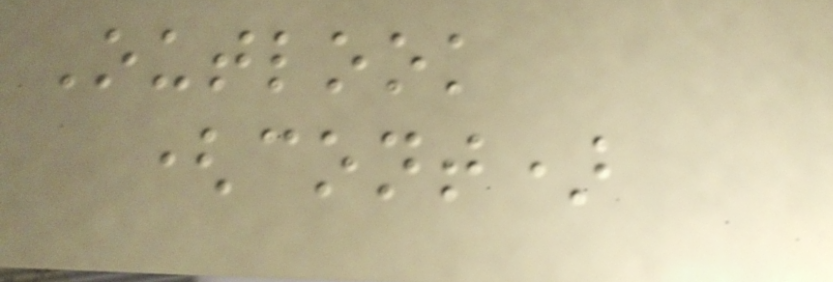Outlook
(cont)
